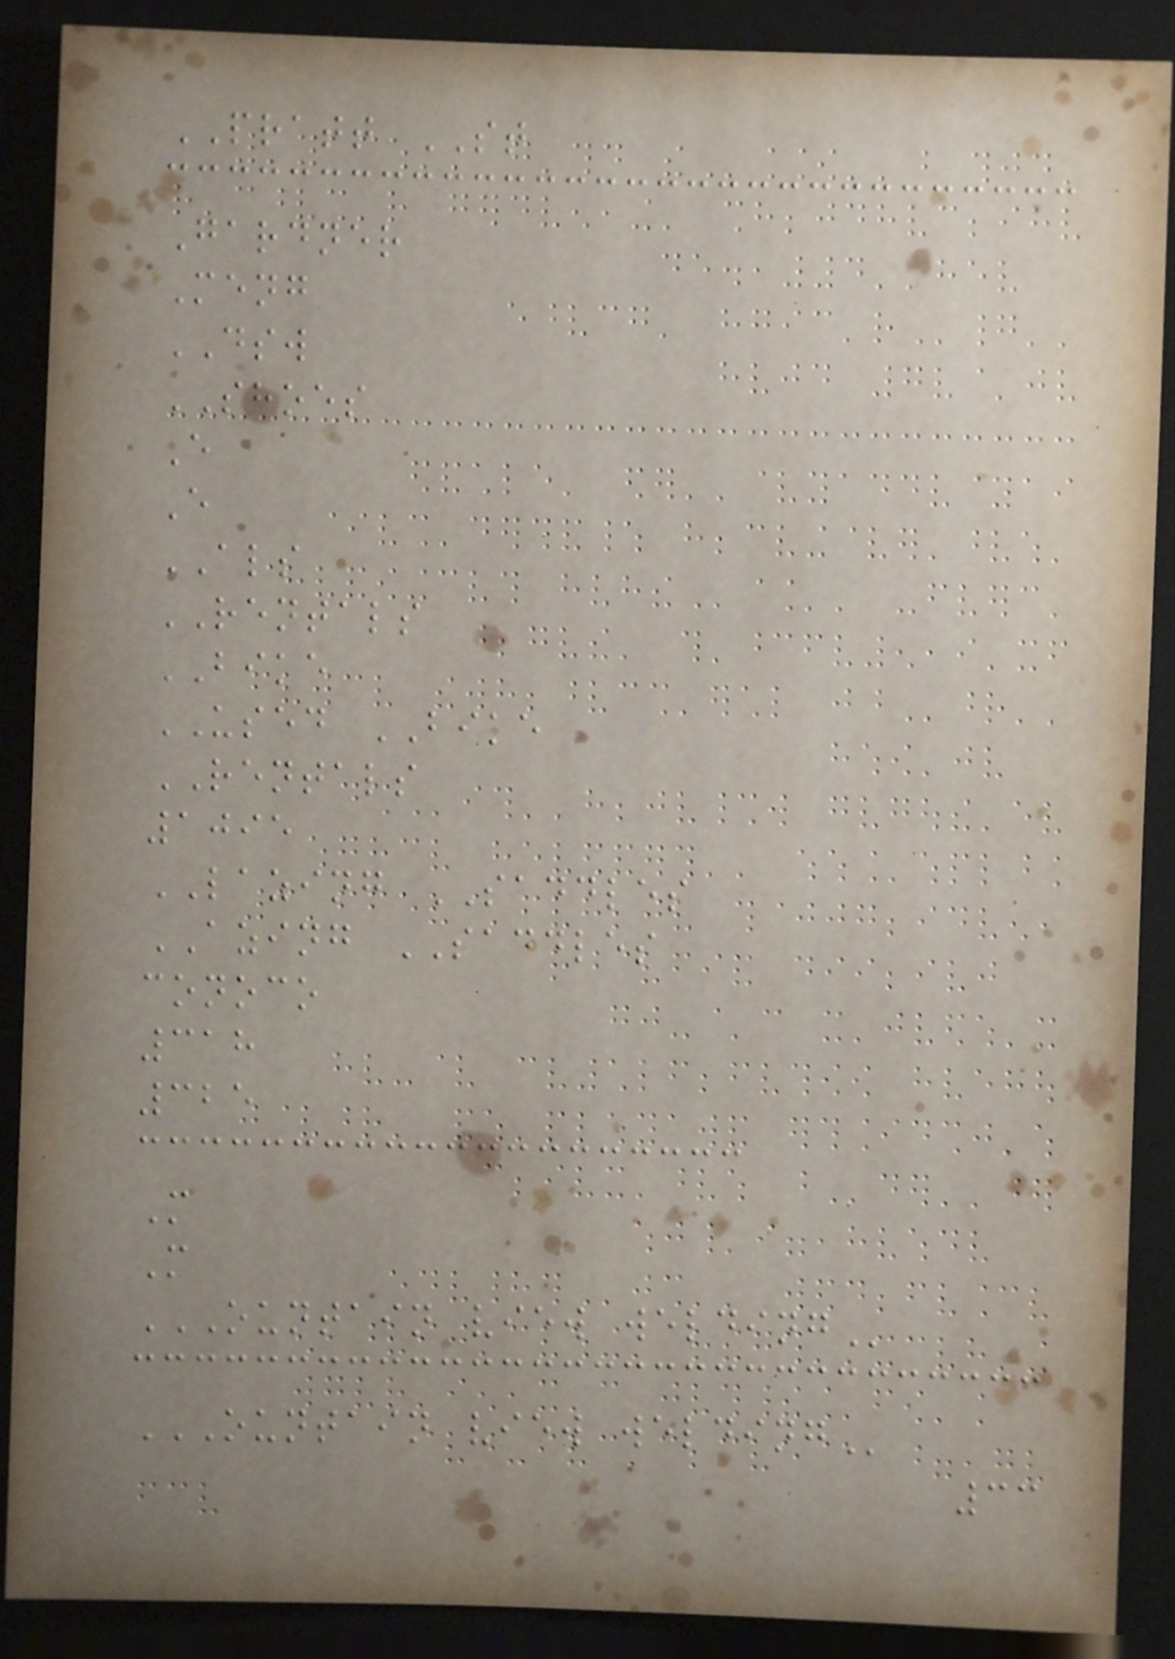PRATT ST
Gardner
Meng
DSW
SHOES
E
E
ALS
RENTALS
BIKE
USED BIKE
RENTALS
1095
LAZING SADDLES
AZING SADDLES
conoco
318
325
M
M
OUNTAIN VIEW WELDING
OUNTAIN VIEW WELDING
33
